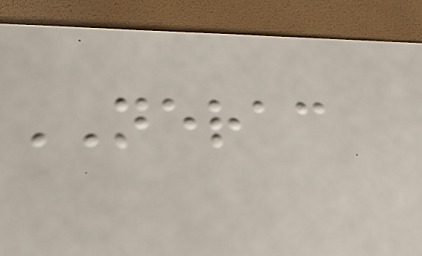NERAC
